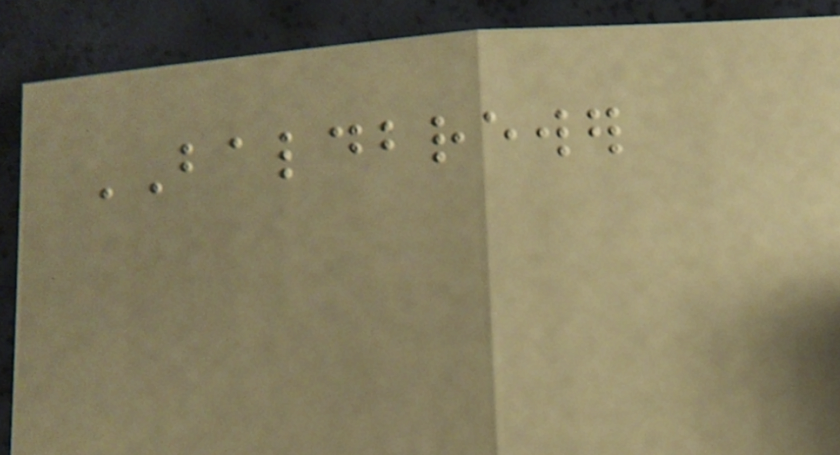BALDBREWER
